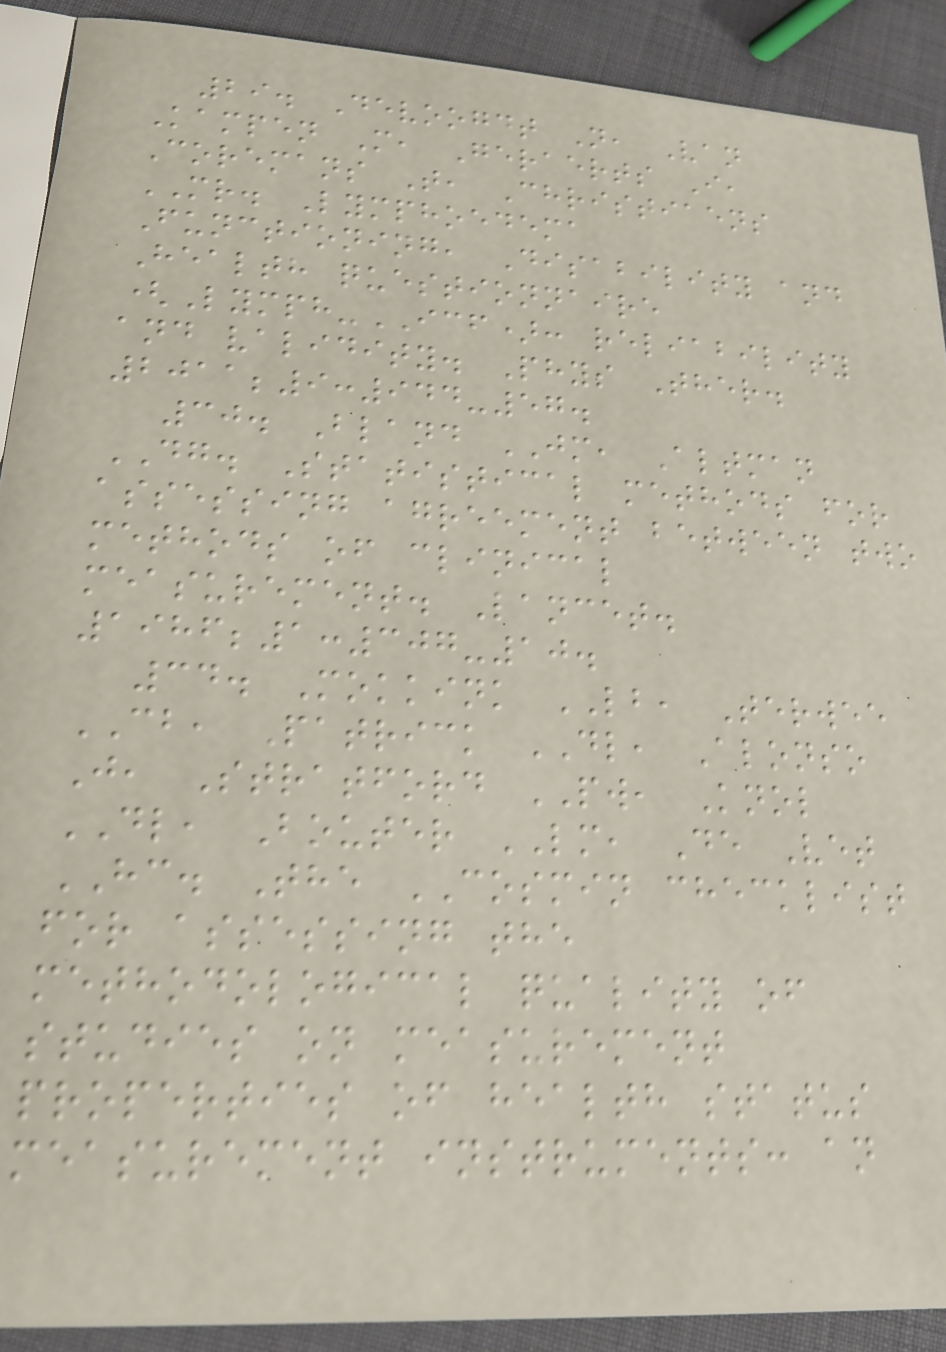29. Devoogdt N, Van
Kampen M, Geraerts I,
Coremans T, Christiaens
MR. Lymphoedema
Functioning, Disability and
Health questionnaire
(Lymph-ICF): reliability
and validity. Phys Ther.
2011;9:944-57.
30. Bland JM, Altman
DG. Statistical methods for
assessing agreement between two
methods of clinical
measurement. Lancet.
1986;1:307-10.
34. Mokkink LB, Terwee
CB, Patrick DL, Alonso
J, Stratford PW, Knol
DL, Bouter LM, De Vet
HC. The COSMIN checklist
for assessing the
methodological quality of
studies on measurement
properties of health status
measurement instruments: an
